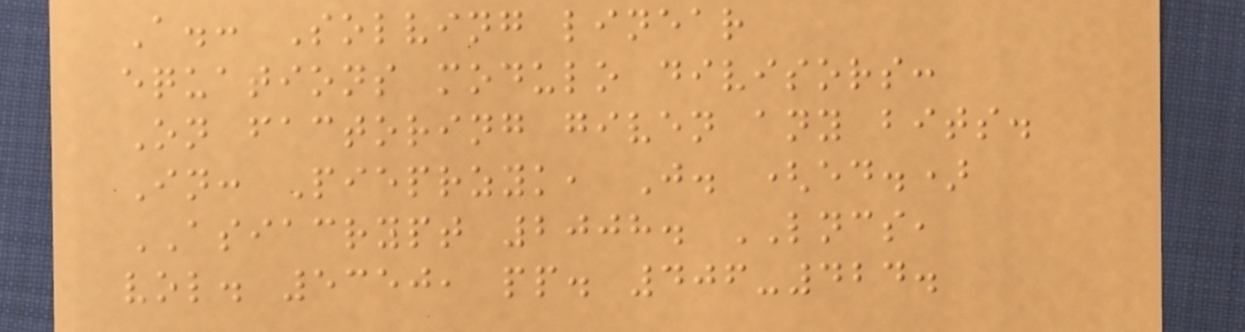A.: Solving linear
equations modulo divisors:
On factoring given any bits.
In: Pieprzyk, J. (ed.)
ASIACRYPT 2008. LNCS,
vol. 5350, pp. 406-424.
